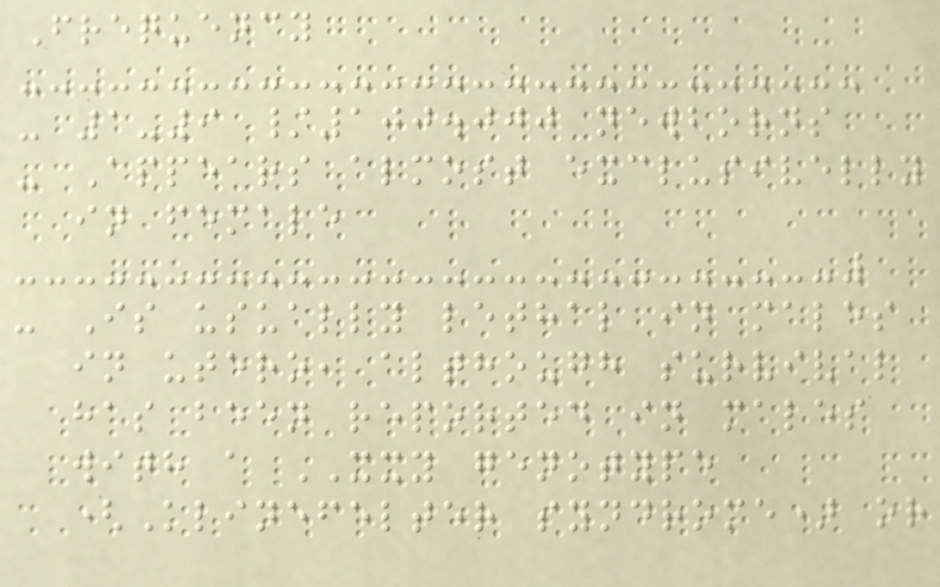Frequency
- 1-9 /100.000 newborns
- Appears almost exclusivelly
in female
- Is usually lethal in males
in utero, although survival
has been reported in males
with a XXY genotype
(Klinefelter syndrome) or
